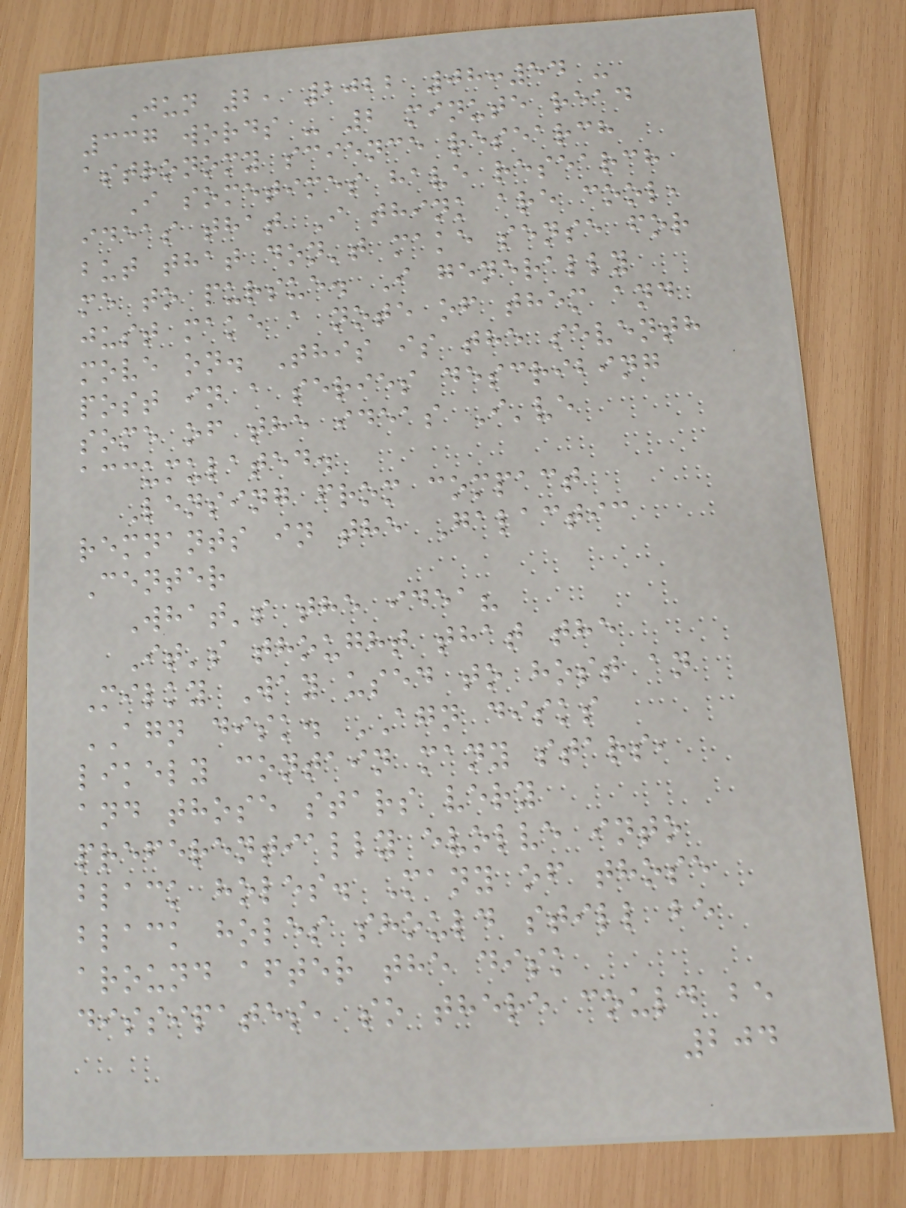Jun 2, 2022 08:54 -
337 words - 2 minute read
astronomy science research
I sometimes have research
ideas that I think are cool,
but that don't make sense for
me to pursue. I generally
just make a note of them and
move on. This is the seventh
post in a series describing
some of the ideas I've
accumulated.
Lensing from compact
remnants in the Galactic
Center
What's the idea?
It's thought that the
Milky Way used to host an
AGN disk. AGN disks
likely contain many stars,
and those stars very
preferentially evolve into
black holes. Many of those
black holes should still be
around after the disk
dissipates, so there could be
204
